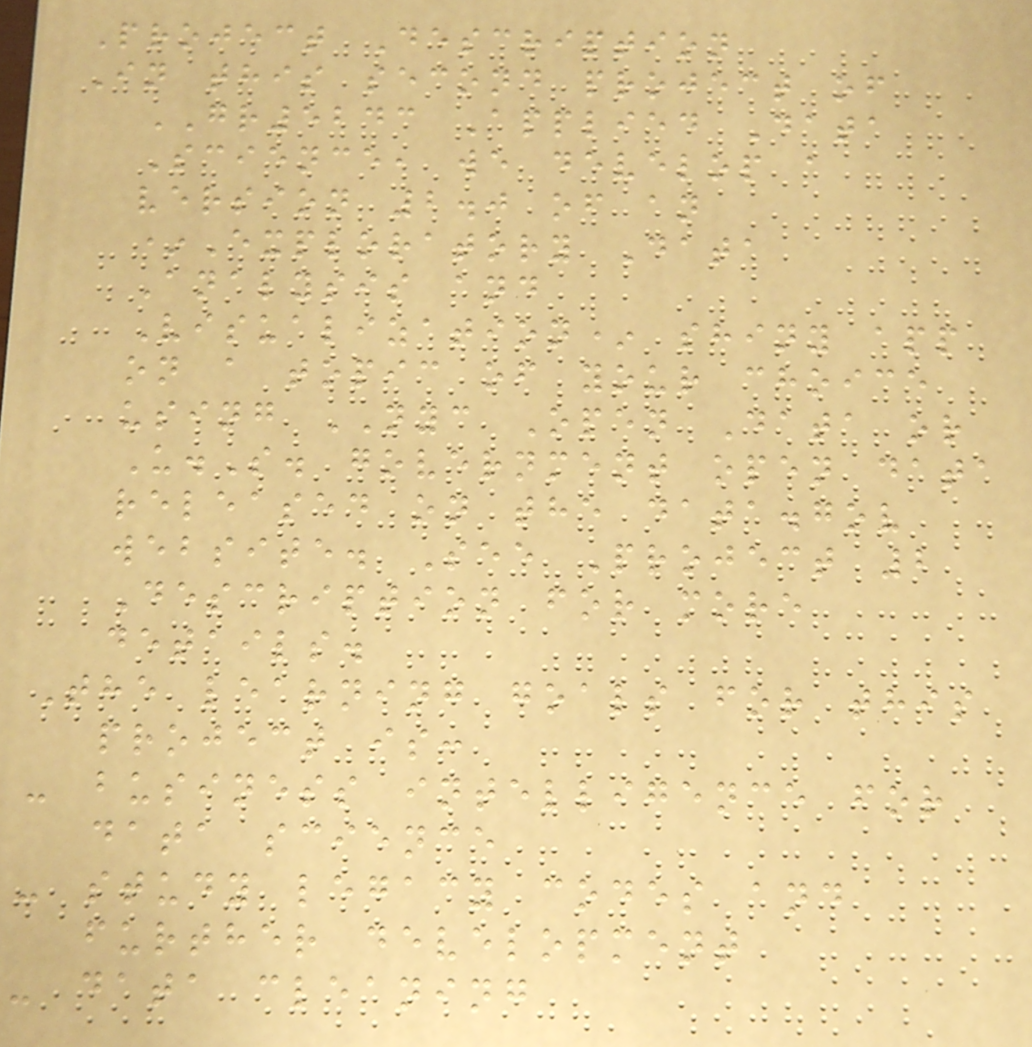Project Description
In this second project of
GR5243 Applied Data
Science, we develop a
version 2.0 of an
*Exploratory Data
Analysis and
Visualization* shiny app
on a topic of your choice
using NYC Open Data or
U.S. government open data
released on the data.gov
website. See Project 2
Description for more
details.
The learning goals for this
project is:
- business intelligence for
data science
- study legacy codes and
further development
- data cleaning
